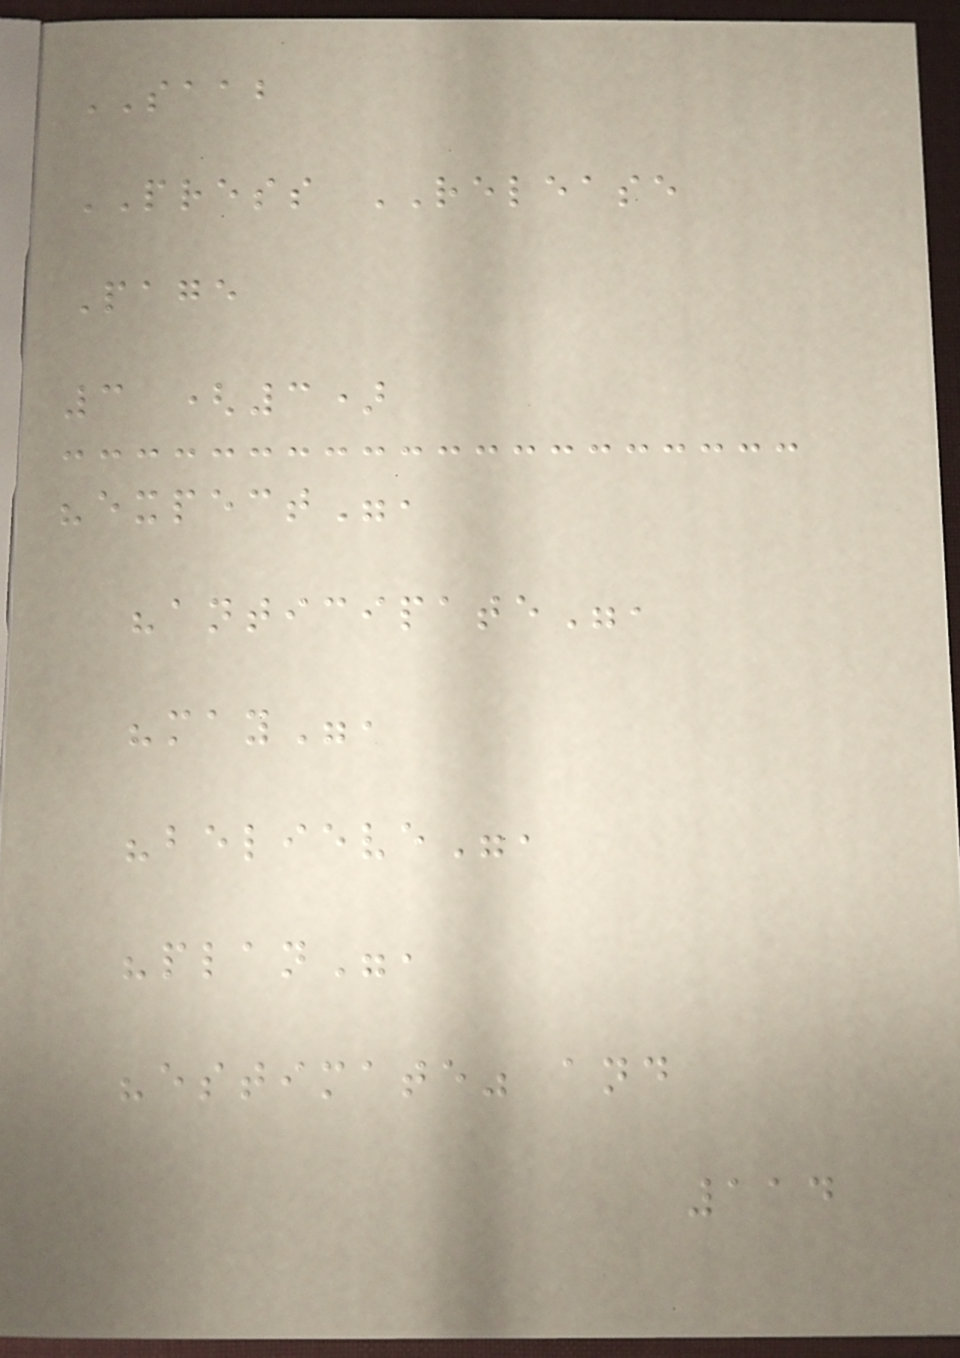SAAB
PRESS RELEASE
Page
3 (3)
"expect",
"anticipate",
"may",
"believe",
"plan",
"estimate" and
114
